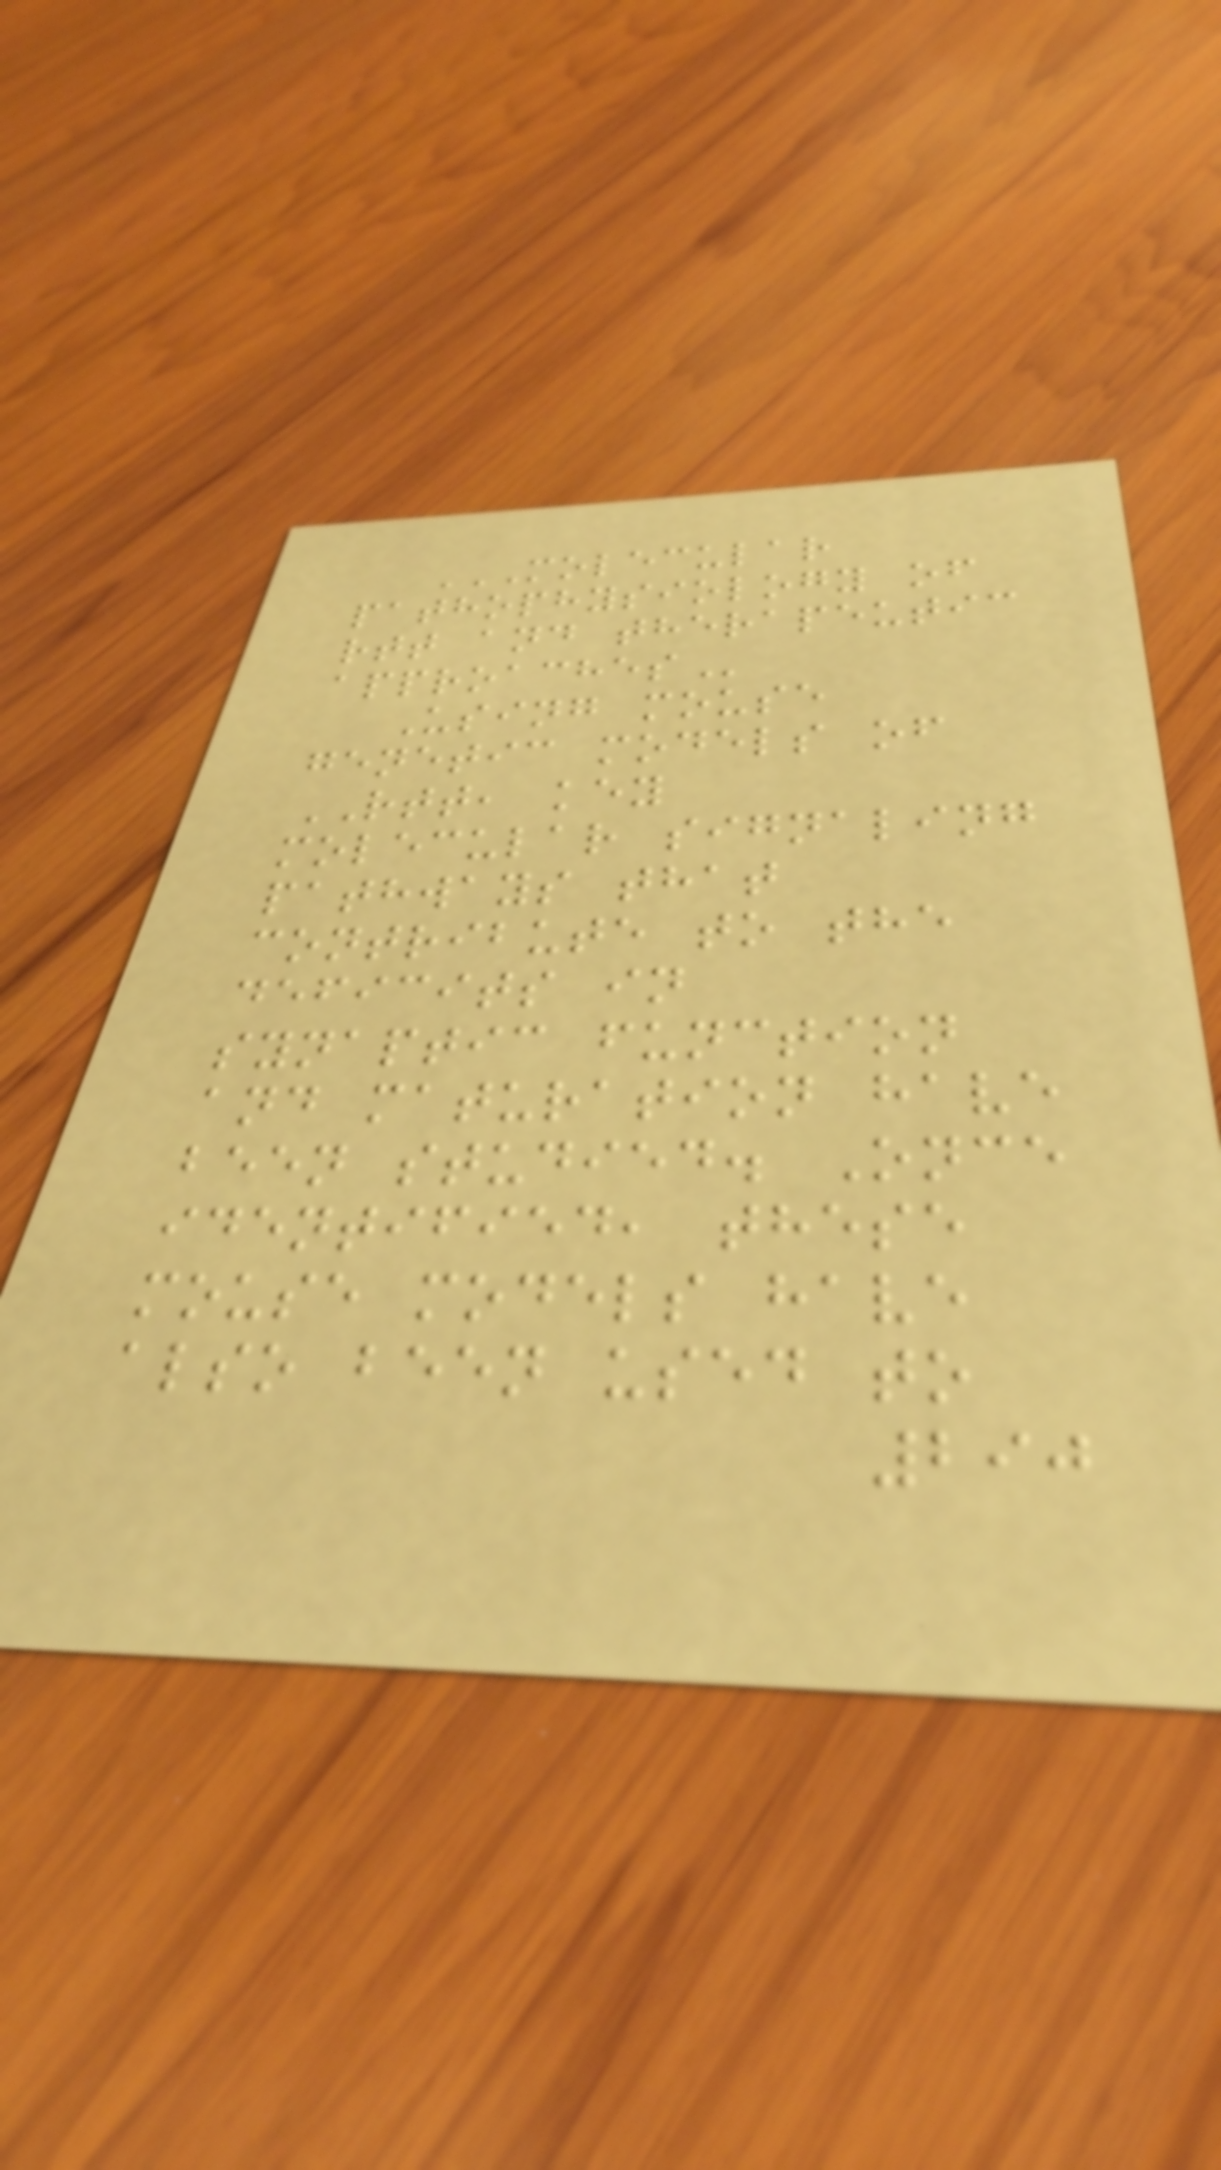MOLECULAR
PATHOPHYSIOLOGY OF
RTT AND THERAPEUTIC
APPROACHES
Using mouse
genetic models of
RTT, key
molecular signaling
pathways that
contribute to the
deficits in
synaptic function
and maturation have
been studied. Once
identified, these
mouse models have
also been used to
290
